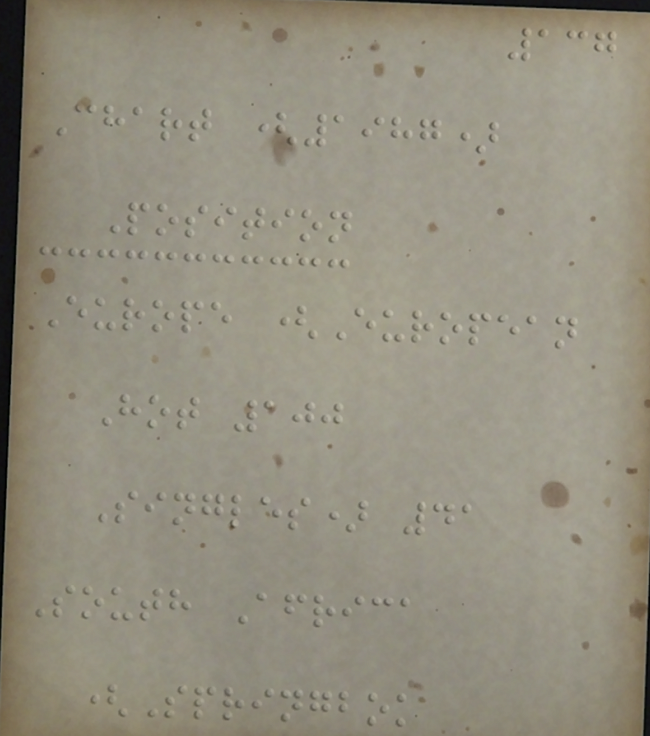137
Chart (1987)
Position
Europe (European
Hot 100
Singles) 41
South Africa
(Springbok
